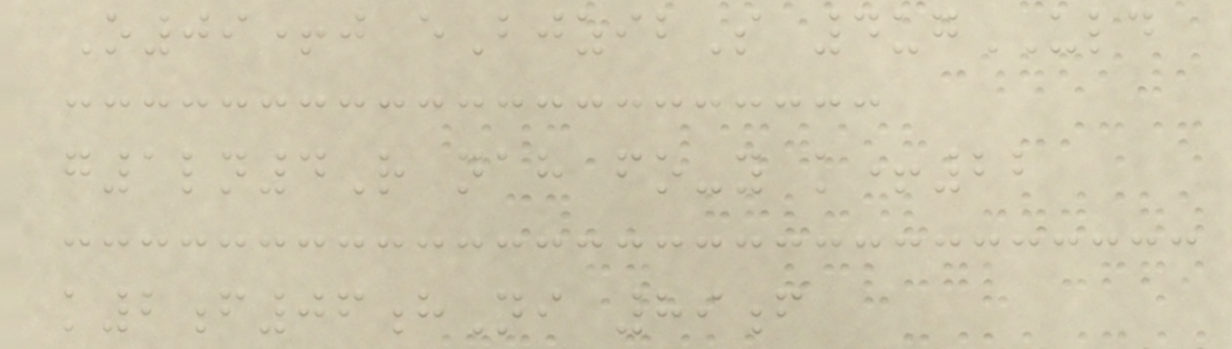O09+j eBjzibS 4ugULD
g1ln4R nah fo-y k+22
k2f06hNi 89f
